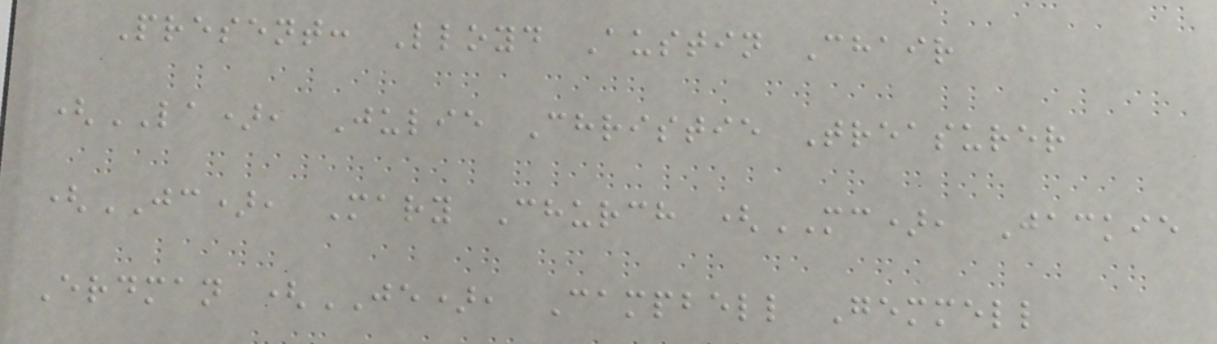Present: Lloyd Austin Chair
(LA), Julie Christie Treasurer
(JC), Mary Church (MC), Jackie
Erdman (JE), Campbell Gemmell
